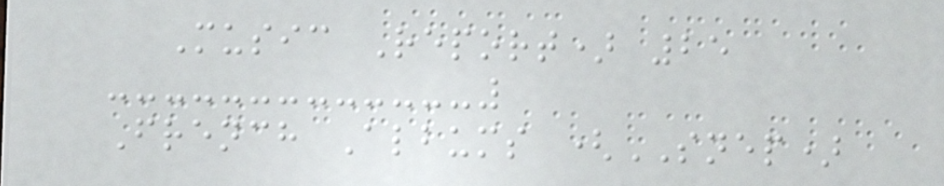Music Report) 25
French Albums (SNEP)
